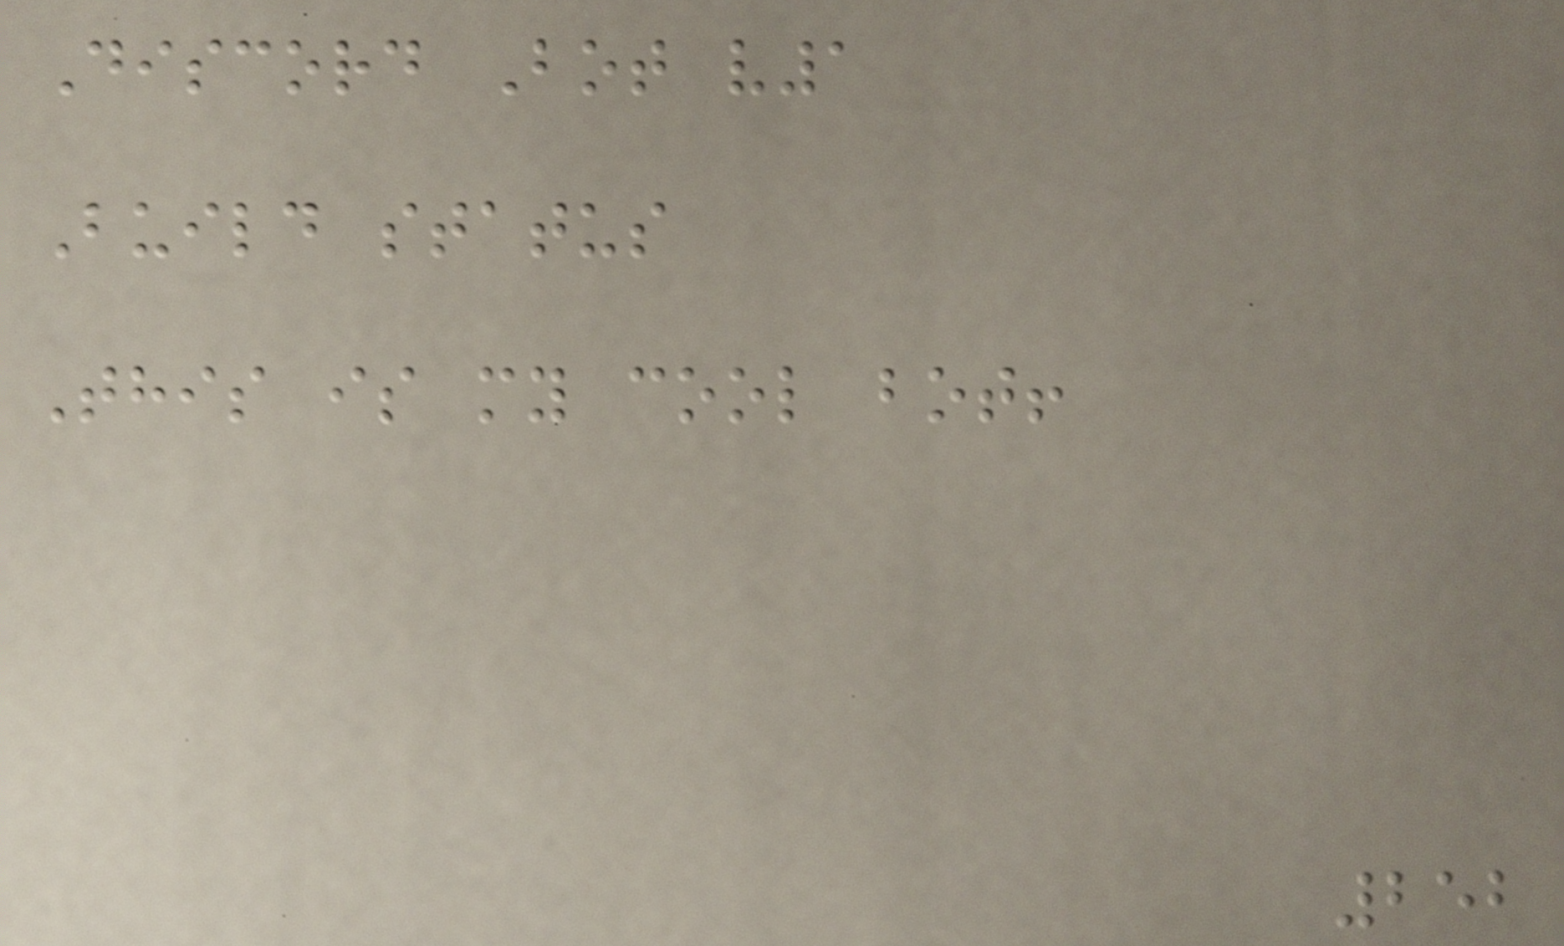Discord Bot v1
Build status
This is my cool bot!
252
